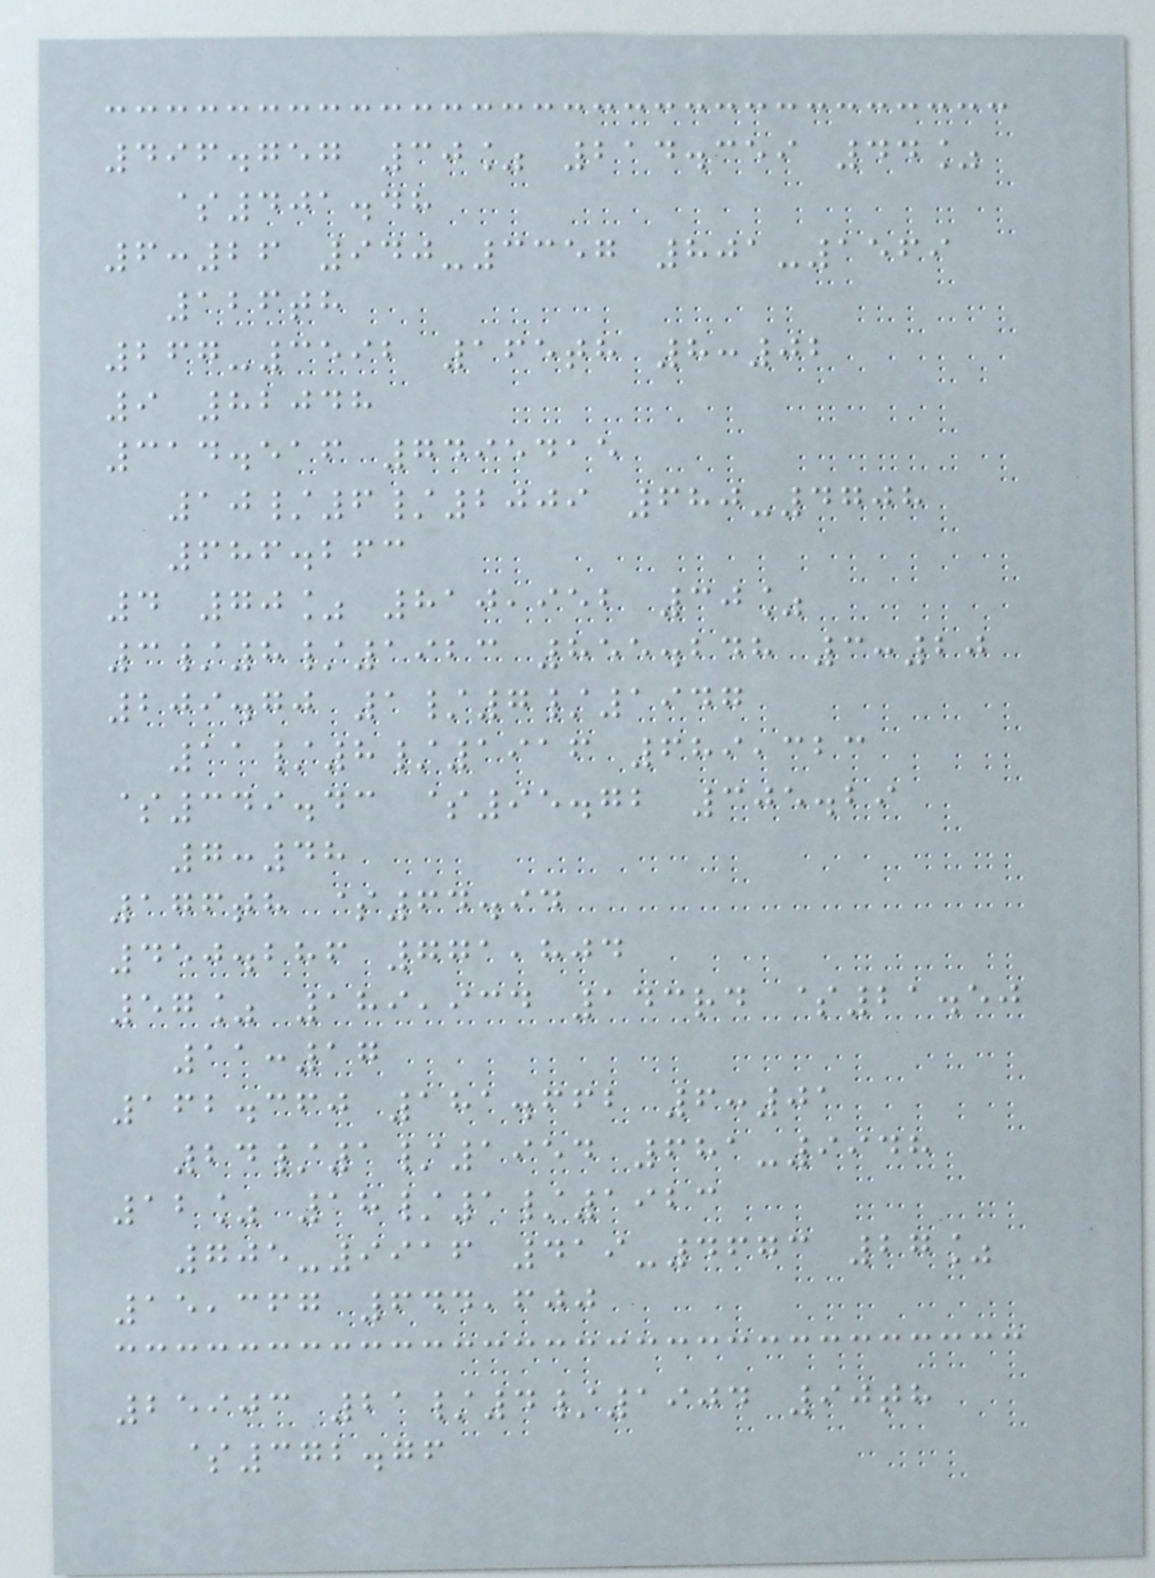496.757 30% 214.359 44%
$401.48
6:26 940-3357 801-1569
126th
267-3592 165th 8:02
9 82048
314.516 7495415
10/6/2009 680-4708
686.263
4 70% 810,952 30%
3/8/1923 855.248 3:20
209.70 1/7/1947
11/8/1916 689,323
$349.43 $95.72 305.29
7:48
176th $64.94
450.286 771,804
57% 189,934 143rd $21.50
11:17
162.360 181.662 6:01
24/1/1954 681-9948
12% 18/1/1923
705-9916 419-4673 27%
15,367 644,600
25903 21/4/1904 90th
$372.76
